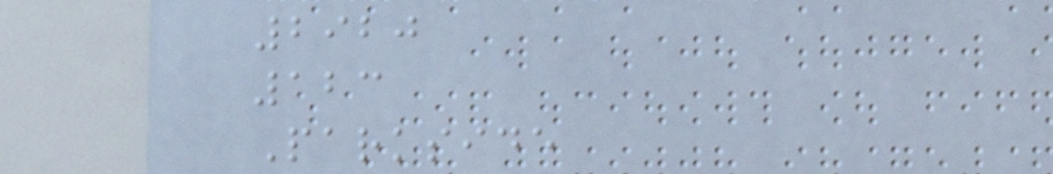2920
123
Parkside
